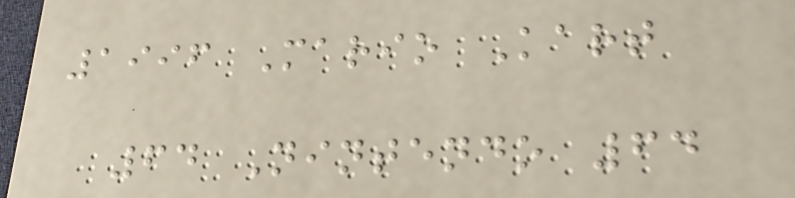1996 Mario Kart
64 Nintendo 64
